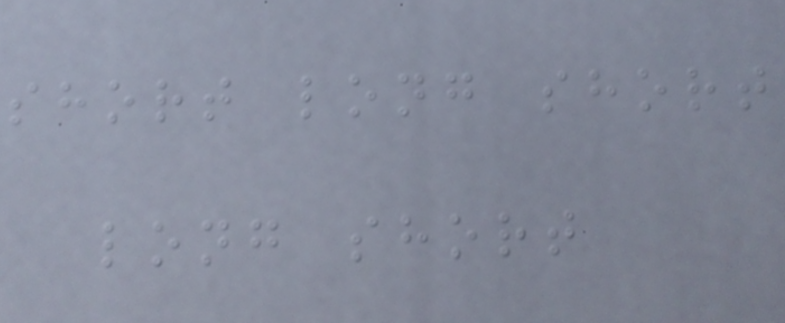short long short
long short
